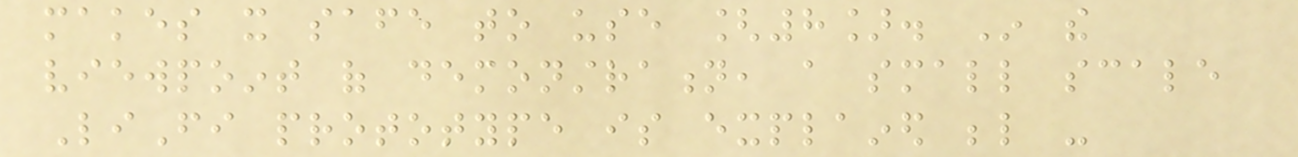makes it safe to use [8]. In the
viewpoint of demonstration, a small scale
LiFi prototype is explained below -
